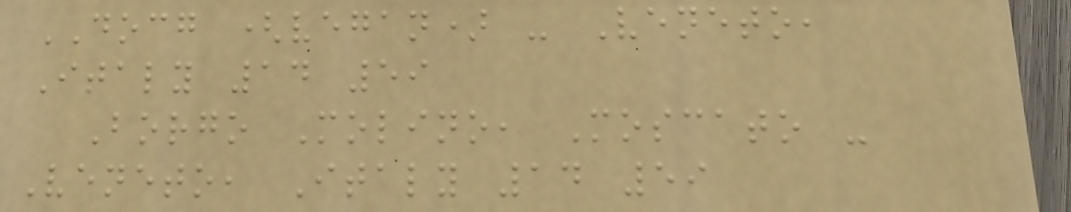DOCG (vegan) - Veneto,
Italy 14 59
Borgo Molino, Moscato -
Veneto, Italy 14 59
